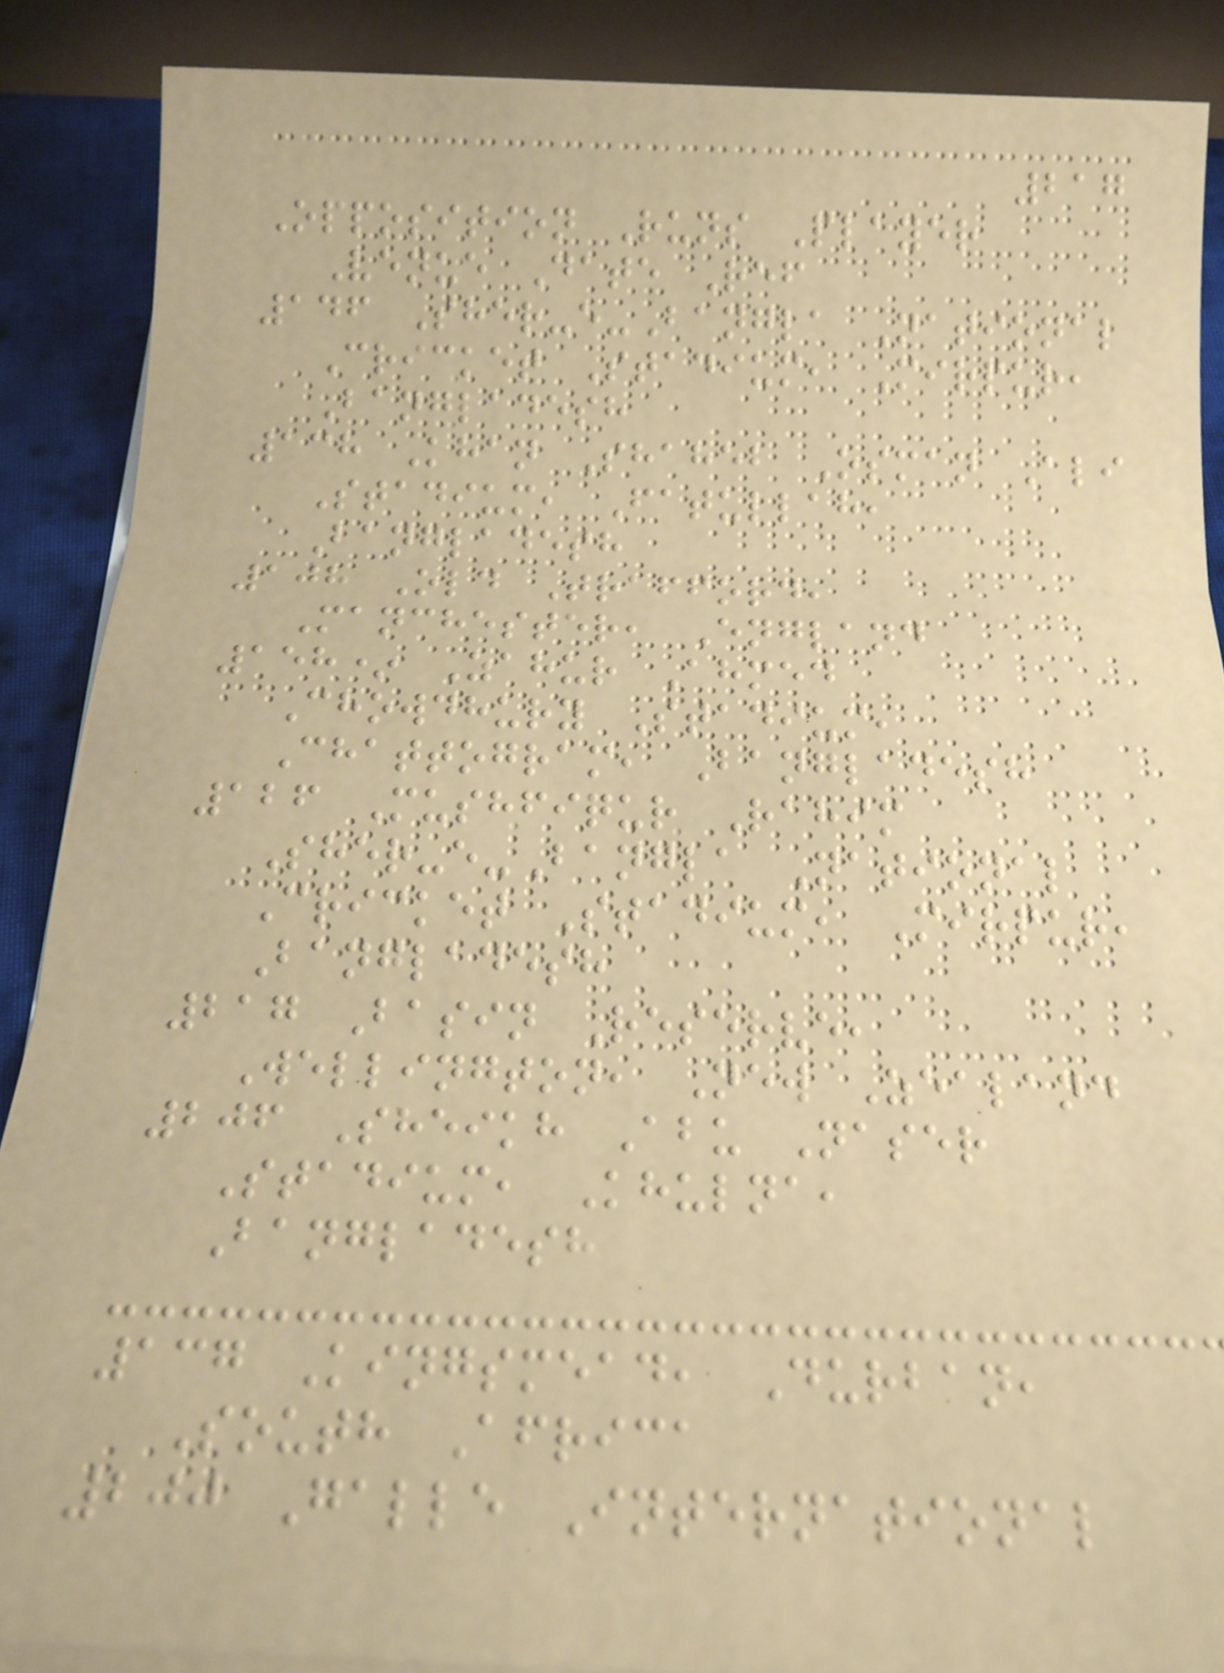217
Opposition Runs Player
Venue Date Ref
146 Sher-e-Bangla National
Cricket Stadium, Mirpur,
Bangladesh
138 Khan Shaheb Osman Ali
Stadium, Fatullah,
Bangladesh
108 Old Trafford,
Manchester, England
158* Zahur Ahmed
Chowdhury Stadium,
Chattogram, Bangladesh
126 Mushfiqur Rahim
Sher-e-Bangla National
Cricket Stadium, Mirpur,
Bangladesh
217 Basin Reserve,
Wellington, New Zealand
206 Sheikh Abu Naser
Stadium, Khulna,
Bangladesh
137 Kingsmead, Durban,
South Africa
200 Galle International
